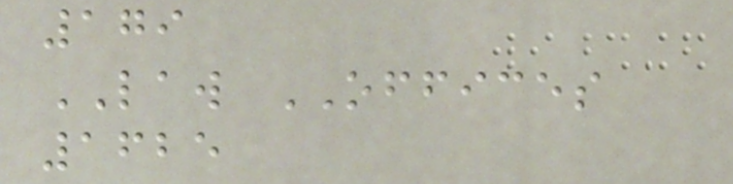179
LAW OFFICES
1625
